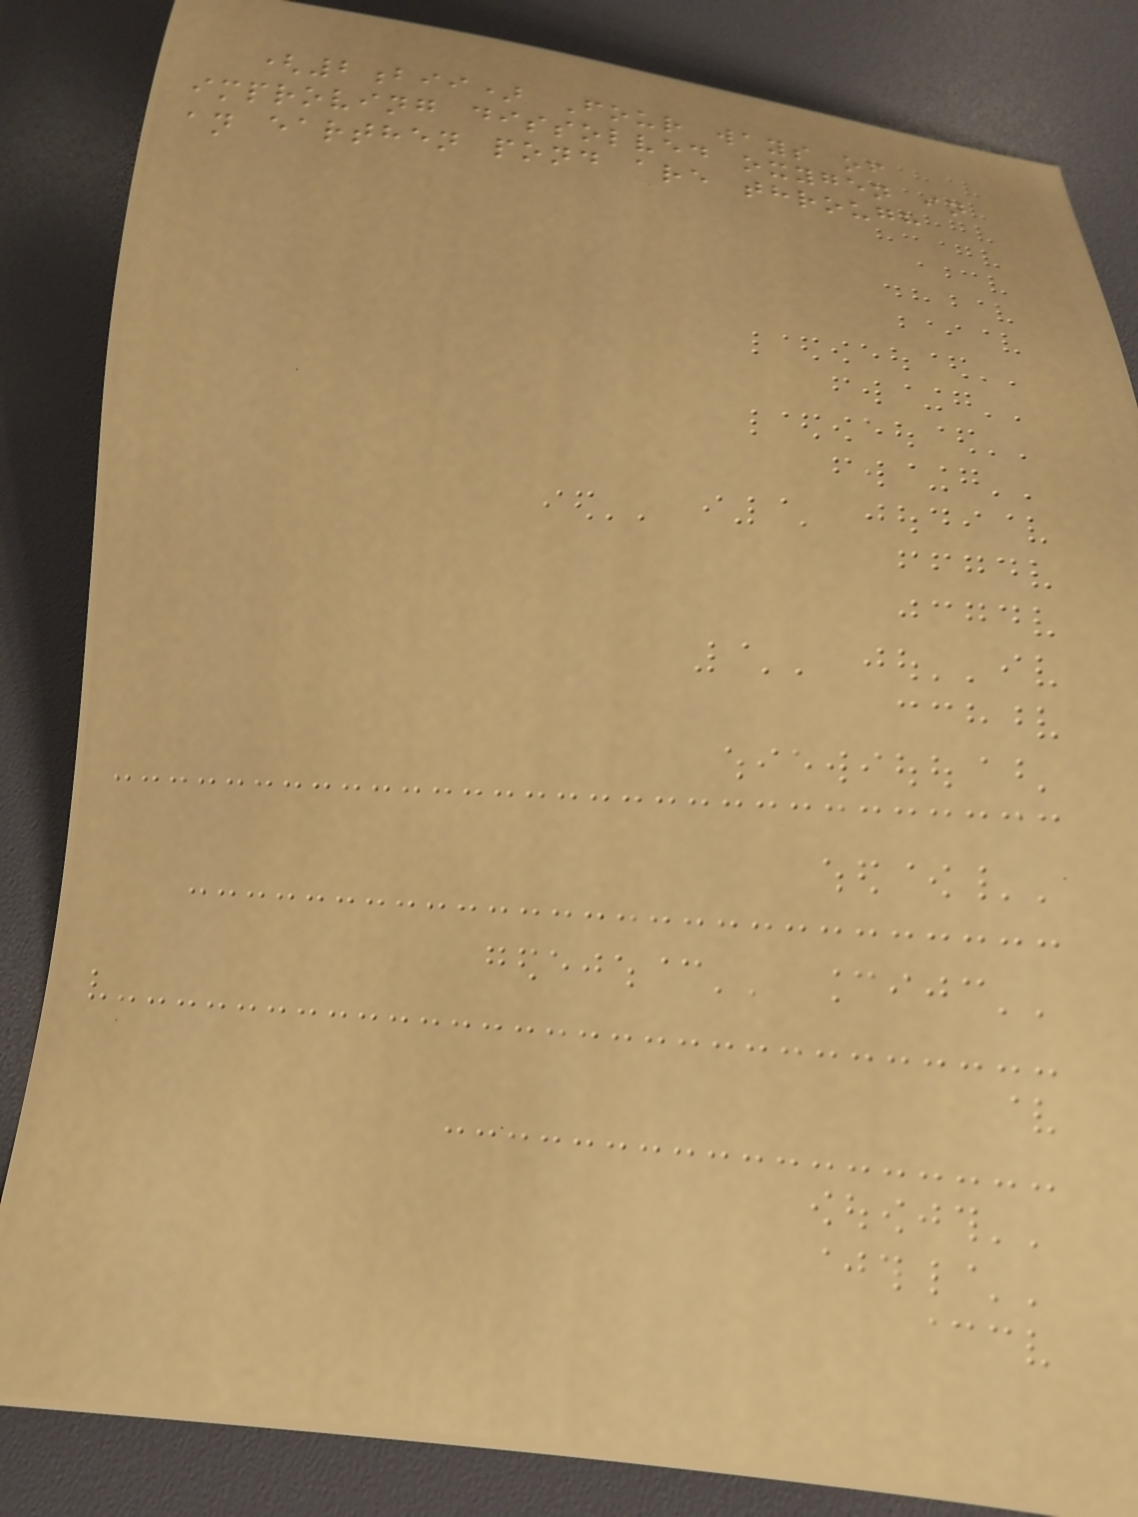(2bii) Four ways of
improving dissolved oxygen in
an earthen pond are through
